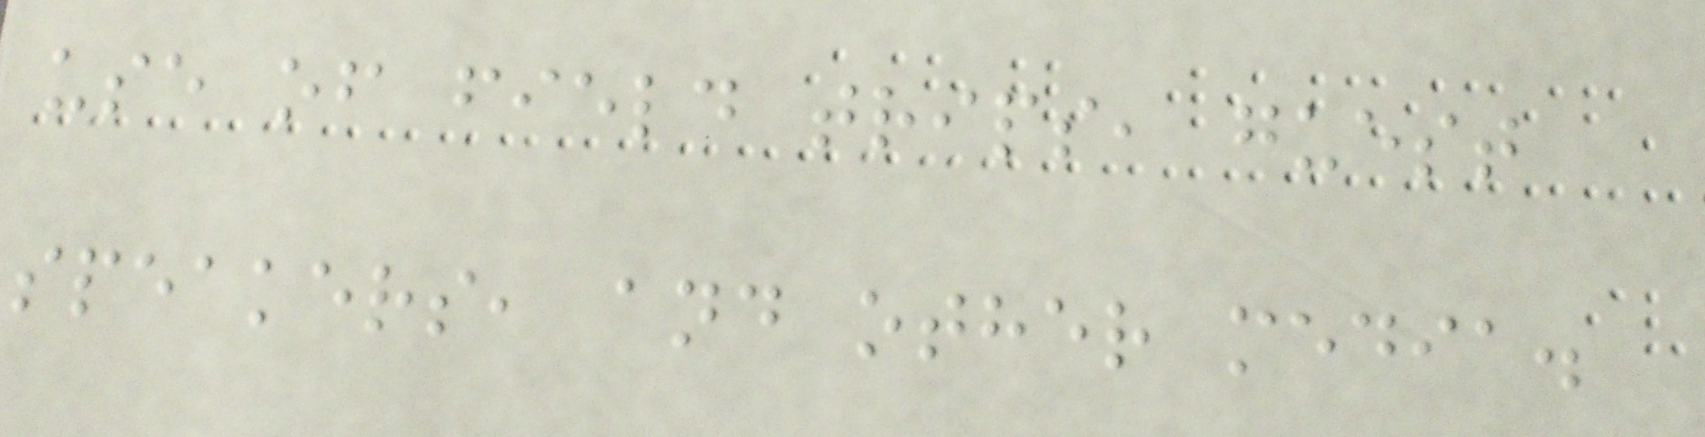use of field trips, guest
speakers, and other media.
